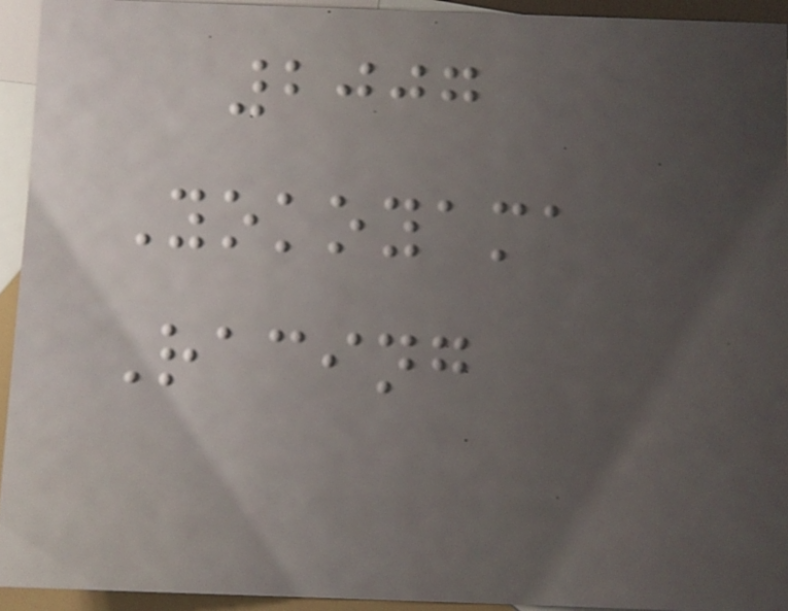2007
Yokoyama
Racing
